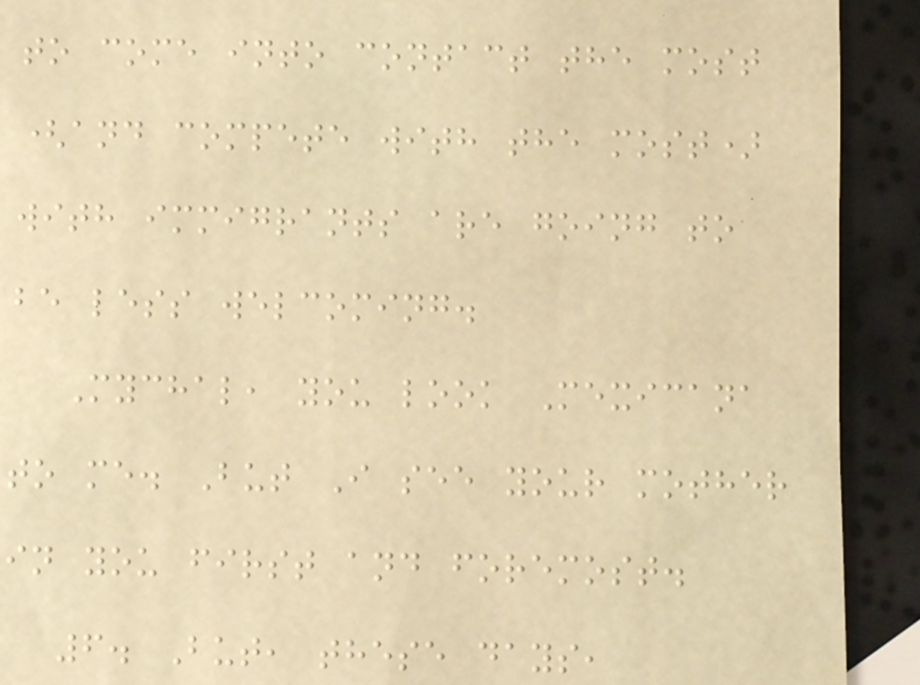to come into contact the most
(and compete with the most)
with immigrants are going to
be less welcoming.
Mychal, you look Mexicana
to me. But I see your mother
in you first and foremost.
6. But, these days,
